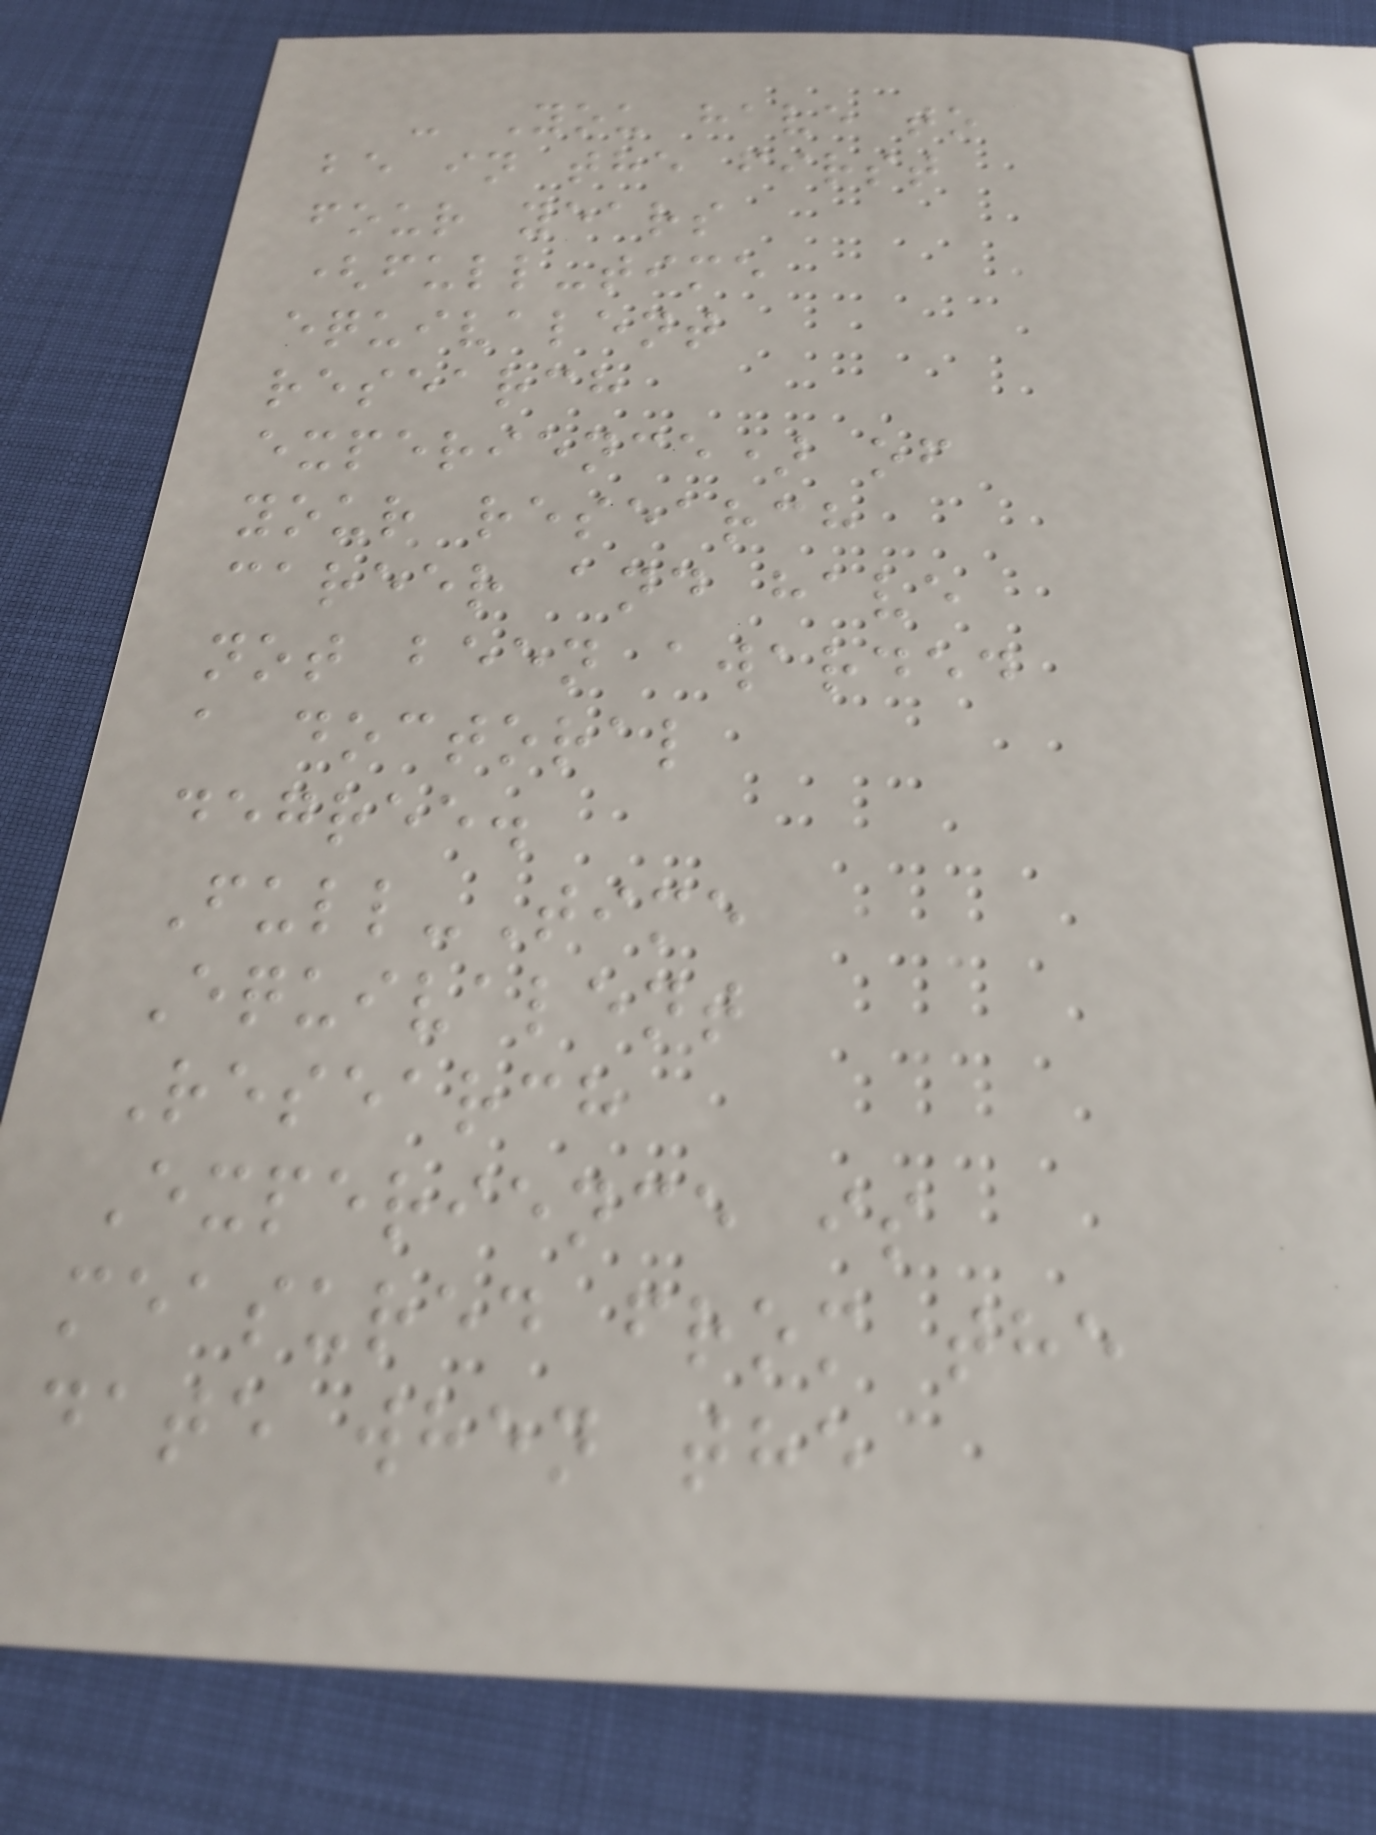- You have to
be in the first
four years
(full-time
equivalent
research
experience) of
your research
career and have
not been awarded
a doctoral
degree.
Full-Time
Equivalent
Research
Experience is
measured from the
date when the
